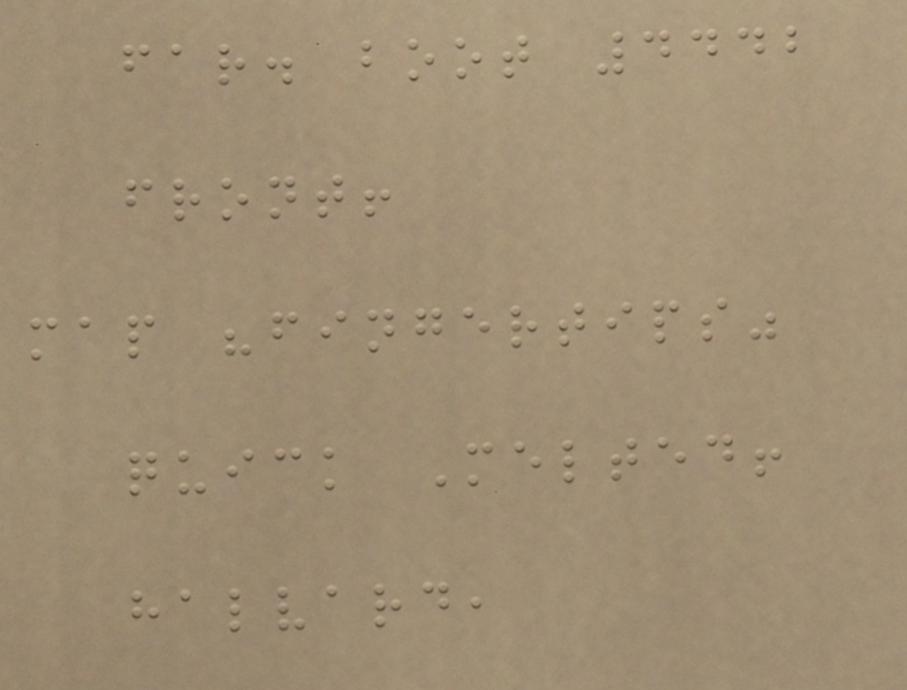far. boot 4442
front!
map "fingertips"
quick Melted!
halvard,
